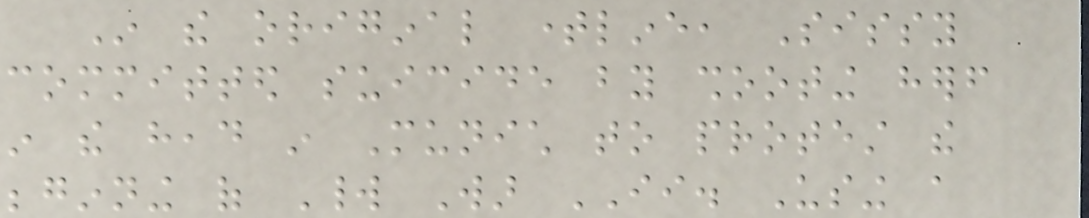In the original timeline, Sissy
committed suicide by shooting herself
in the head in Munich to protest the
beginning of World War II. Using a
